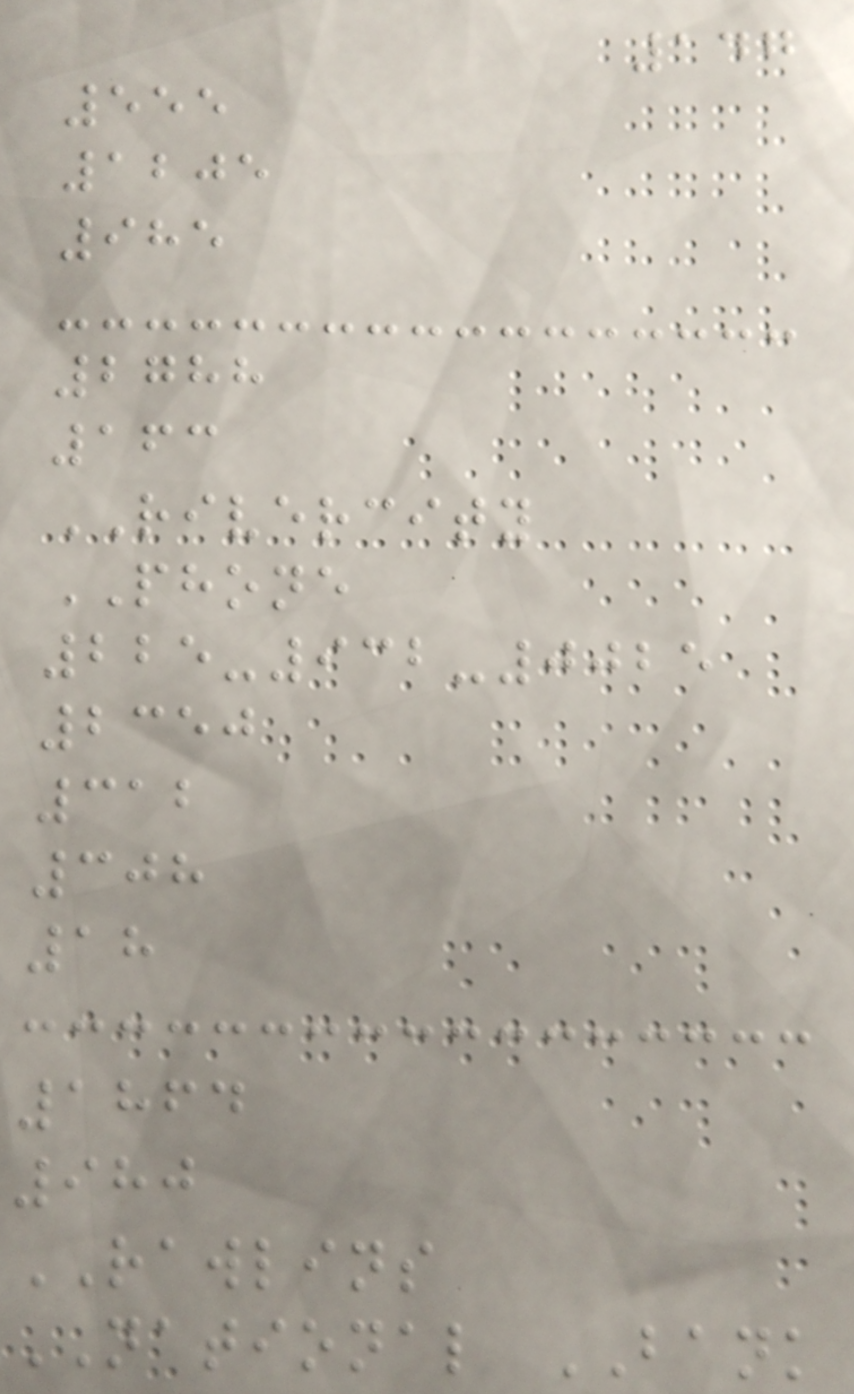147
555
1205
985
2788
163
RIVERCITY
PHONE
225-932-0025
2350
312
308
18
1864
980
RAWLINS
NATIONAL BANK
